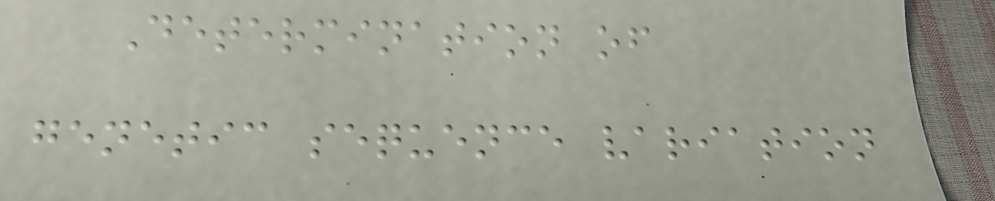Determination of
genetic sequence variation
